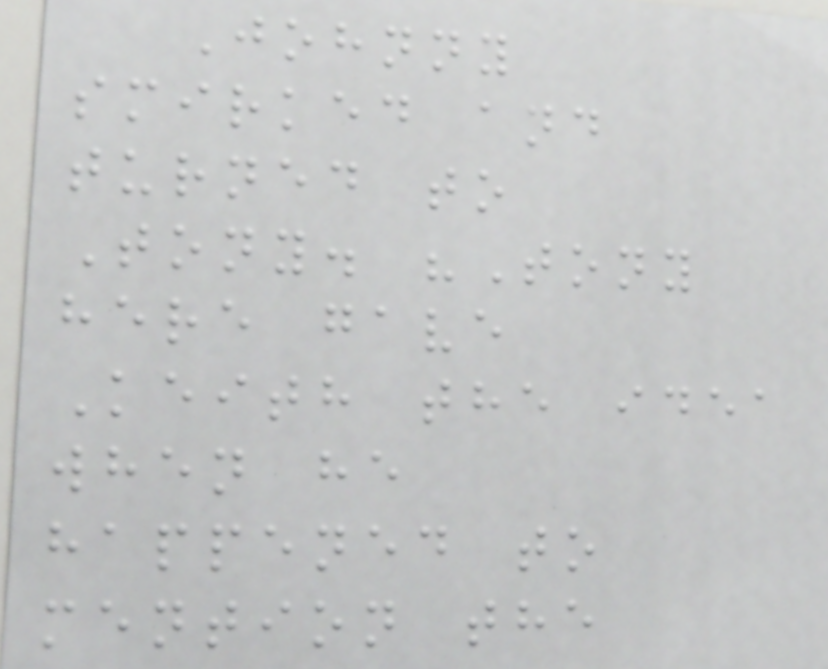Johnny
smirked and
turned to
Tony. "Tony
here gave
Keith the idea
when he
happened to
mention the
